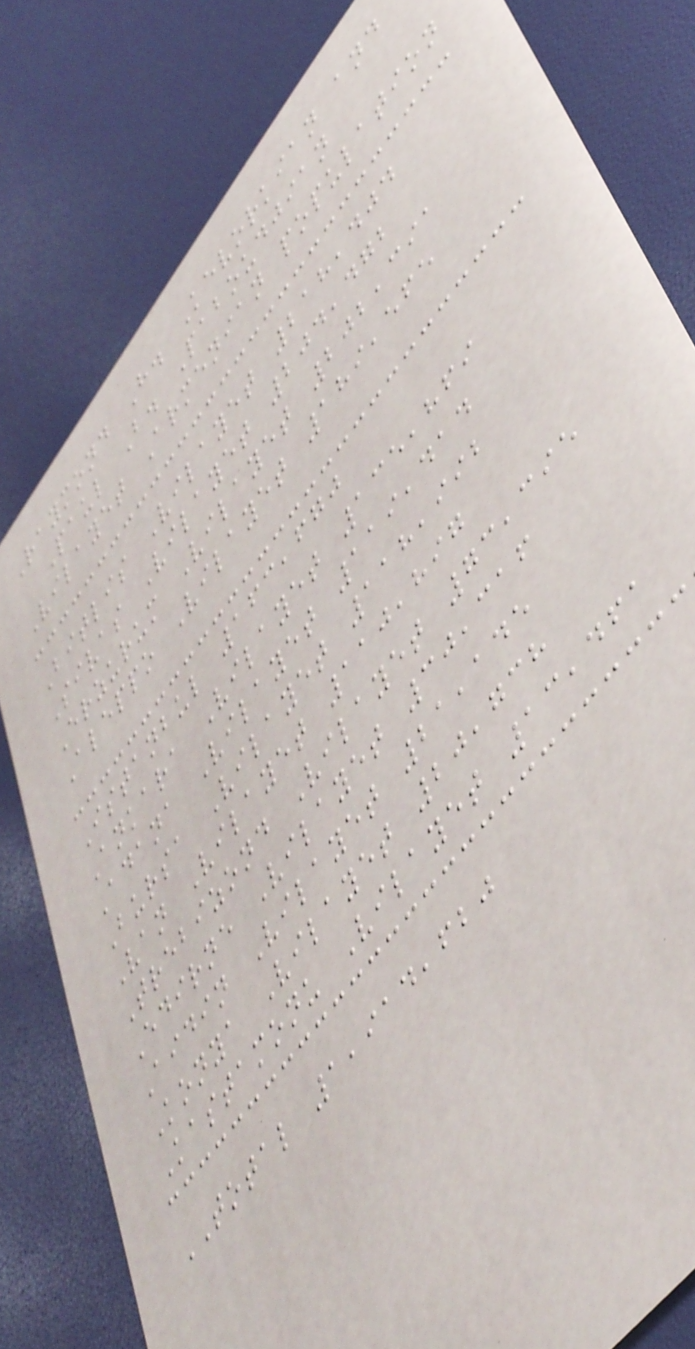Raymond H. Kevorkian and
Paul B. Paboudjian
Vilayet Armenian population
Bitlis Vilayet 218,404
Sivas Vilayet 204,472
Erzurum Vilayet 202,391
Aleppo Vilayet 189,565
Istanbul 163,670
Ankara Vilayet 135,869
Adana Vilayet 119,414
Bursa Vilayet 118,992
Van Vilayet 110,897
Trebizond Vilayet 73,395
Edirne Vilayet 30,316
Aidin Vilayet 21,145
Konya Vilayet 20,738
Kastamonu Vilayet 13,461
TOTAL 1,914,620
